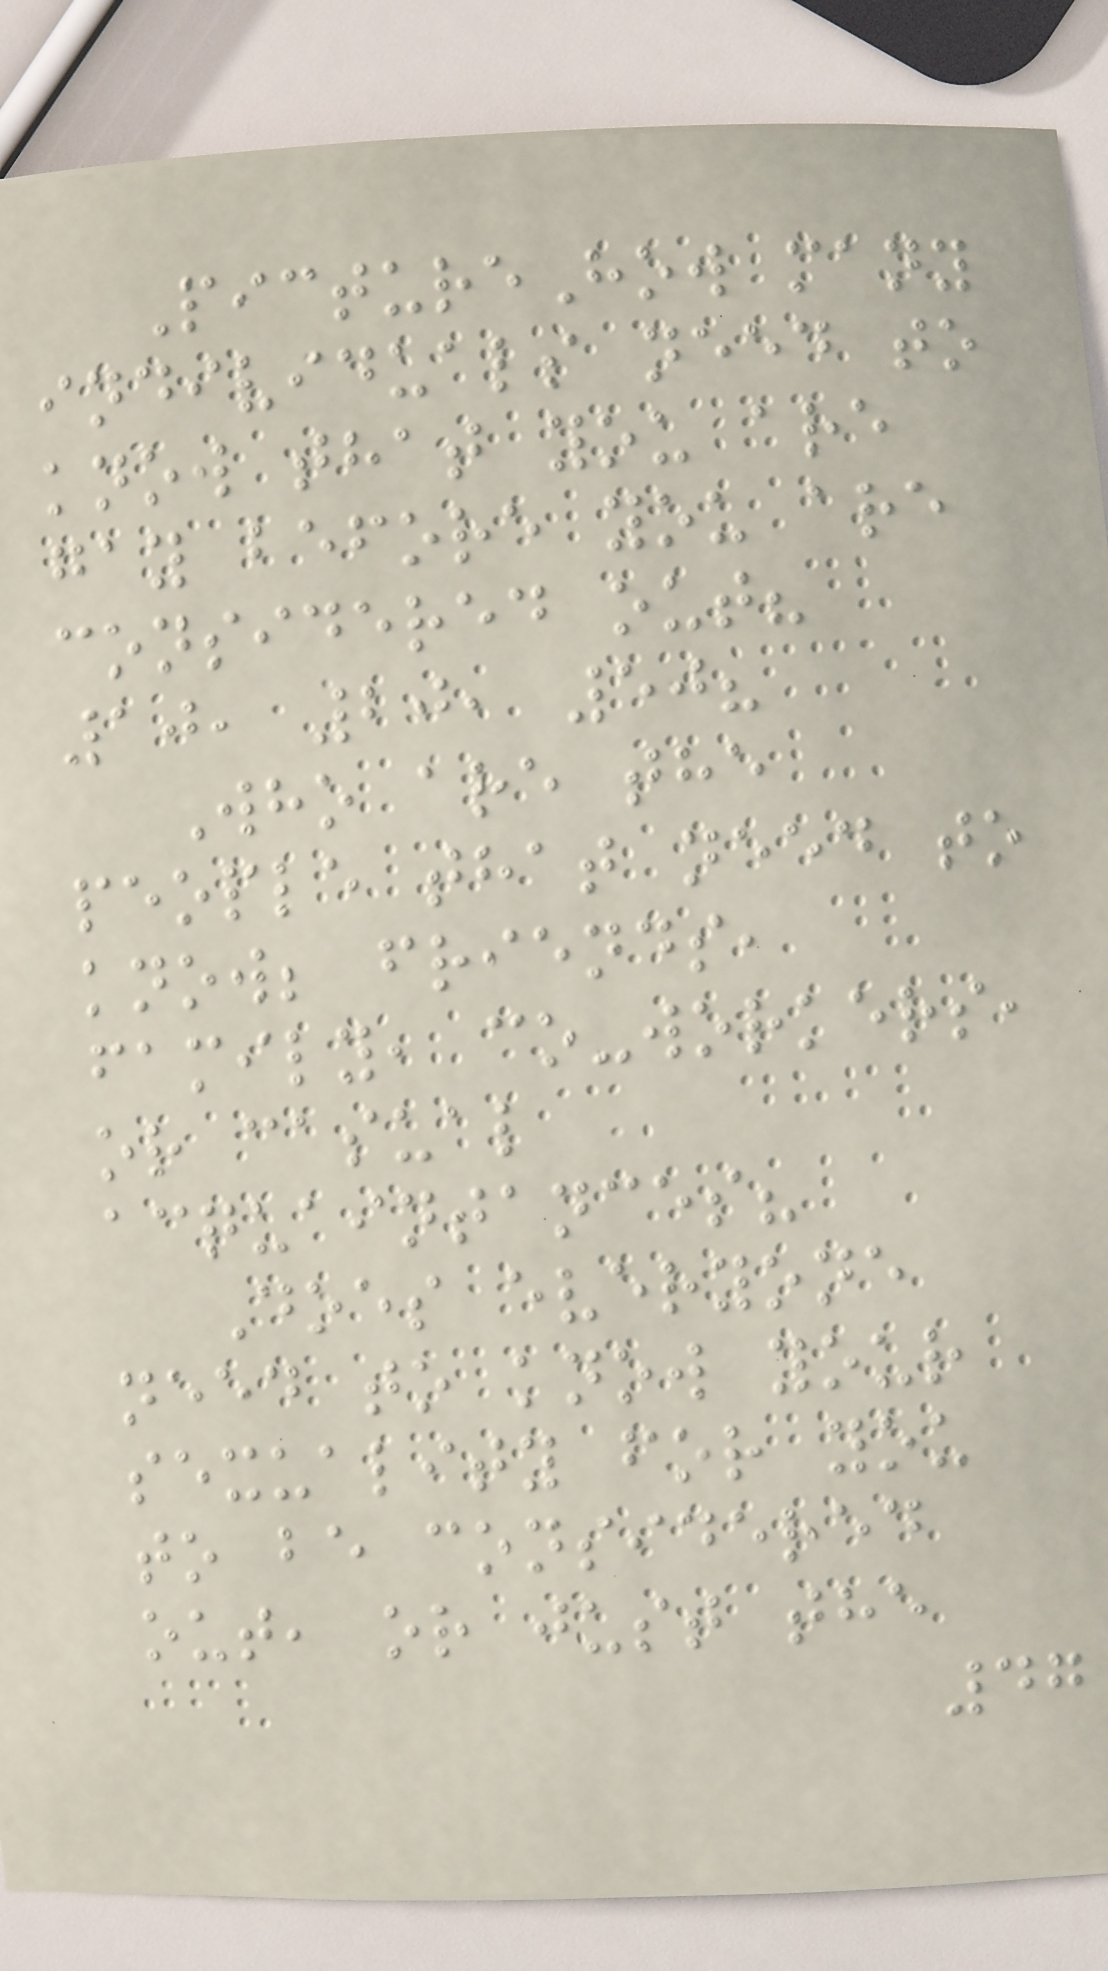PictureHow many
individuals need to
know that you are
gay before you are
considered out?
10, 20, 50?
Who are the
people that need to
know; friends,
family, co-workers,
or casual
acquaintances?
Does everyone
need to know your
sexuality for you
to be considered
out, or just the
47
